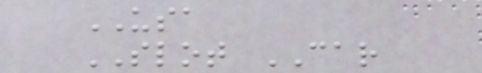USA
SLOT CAR
